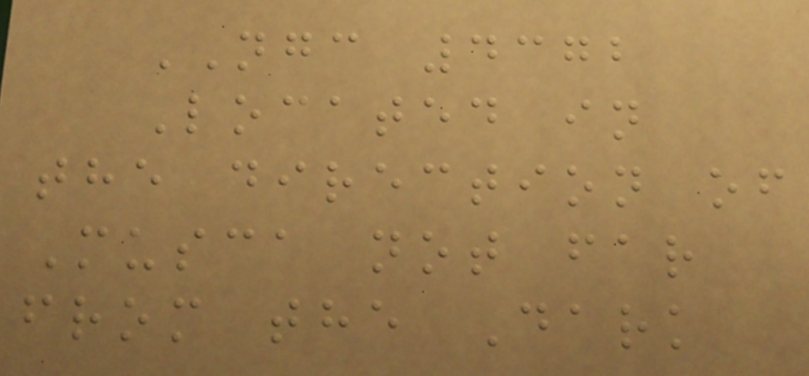NGC 4372
Located in
the direction of
Musca not far
from the Dark
